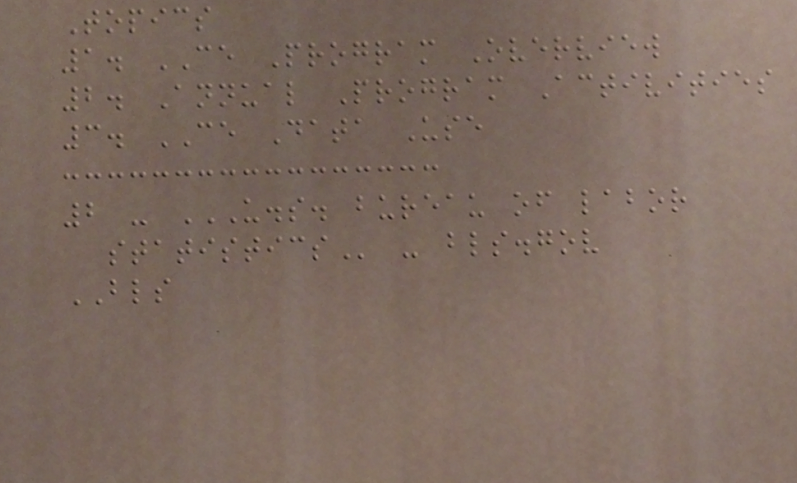Topics
1. CE Program Overview
2. Annual Program Activities
3. CE Data Use
2 - U.S. BUREAU OF LABOR
STATISTICS - bls.gov
BLS
